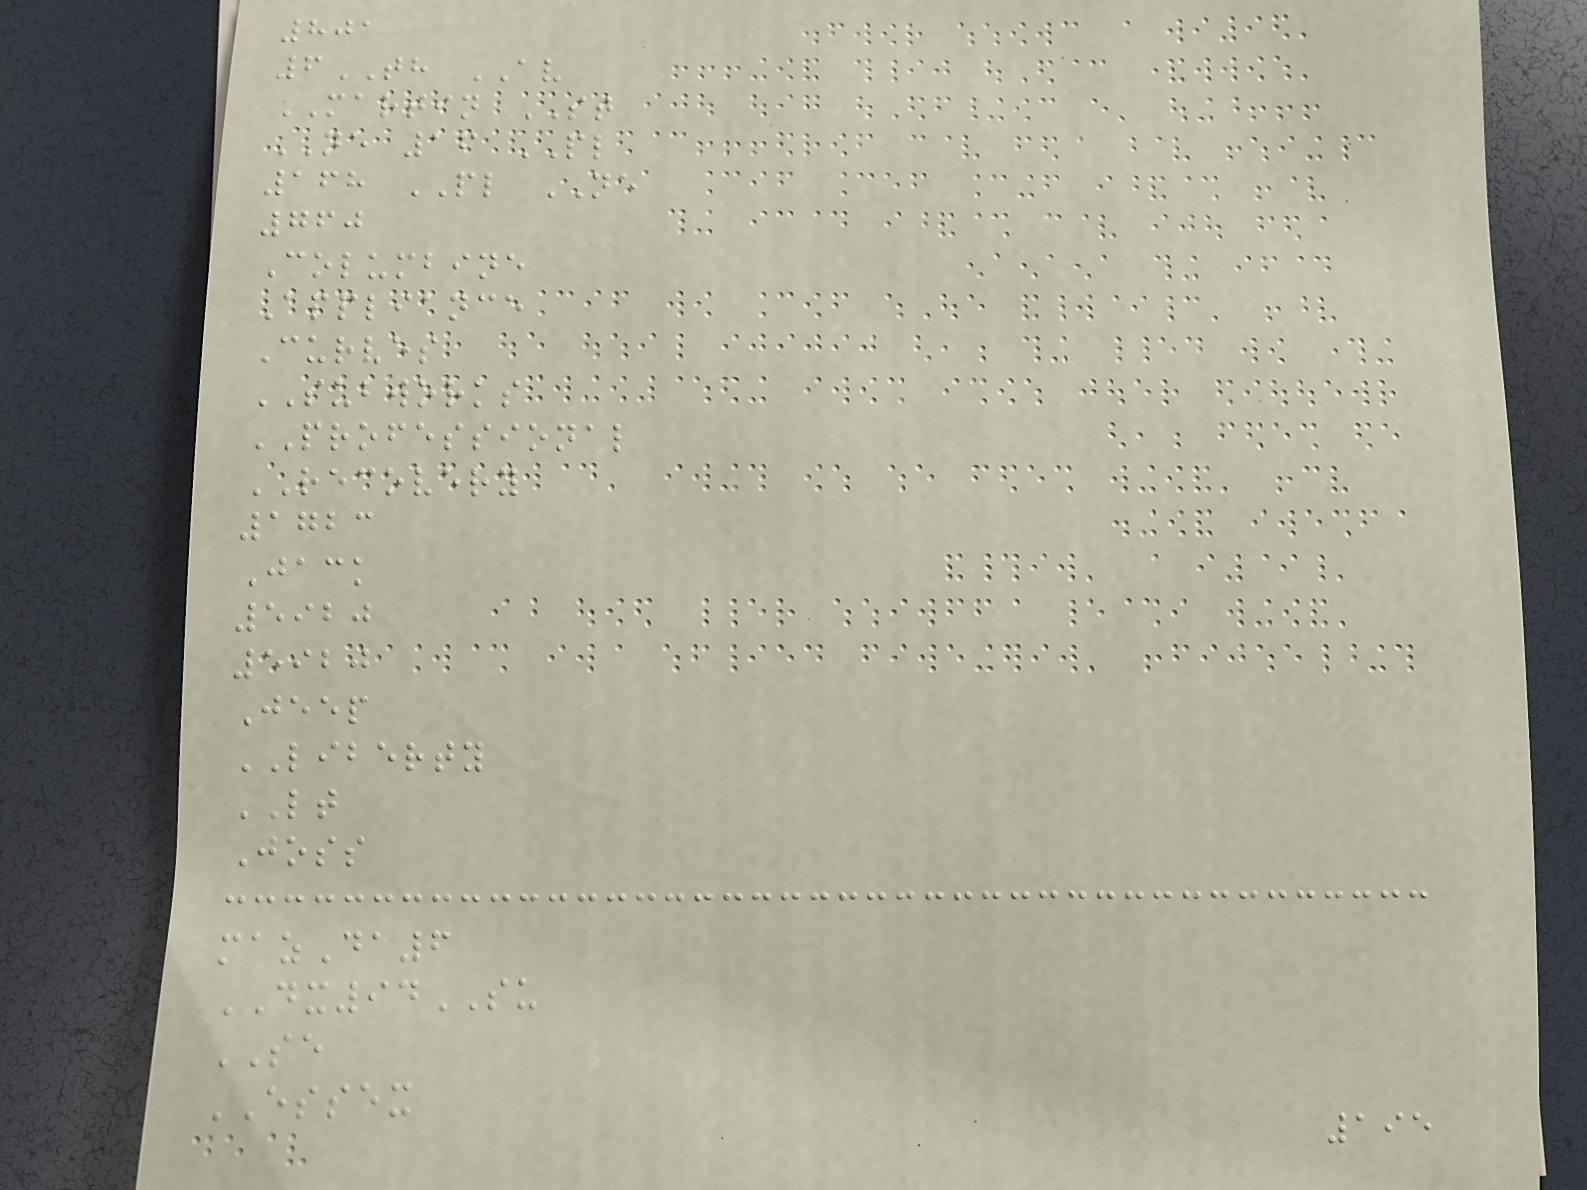801
6TH AV
MARTIN ST
NE 16 PL
168 PL NE
760
Columbine
Appliance
Curves
SUBWORKS
PROFESSIONAL
RECOVERY
1723
Jack
5920
5920
Jeep
LIBERTY
LT
Joss
mazDa6
DX94SU
SE
ESSEX
195
